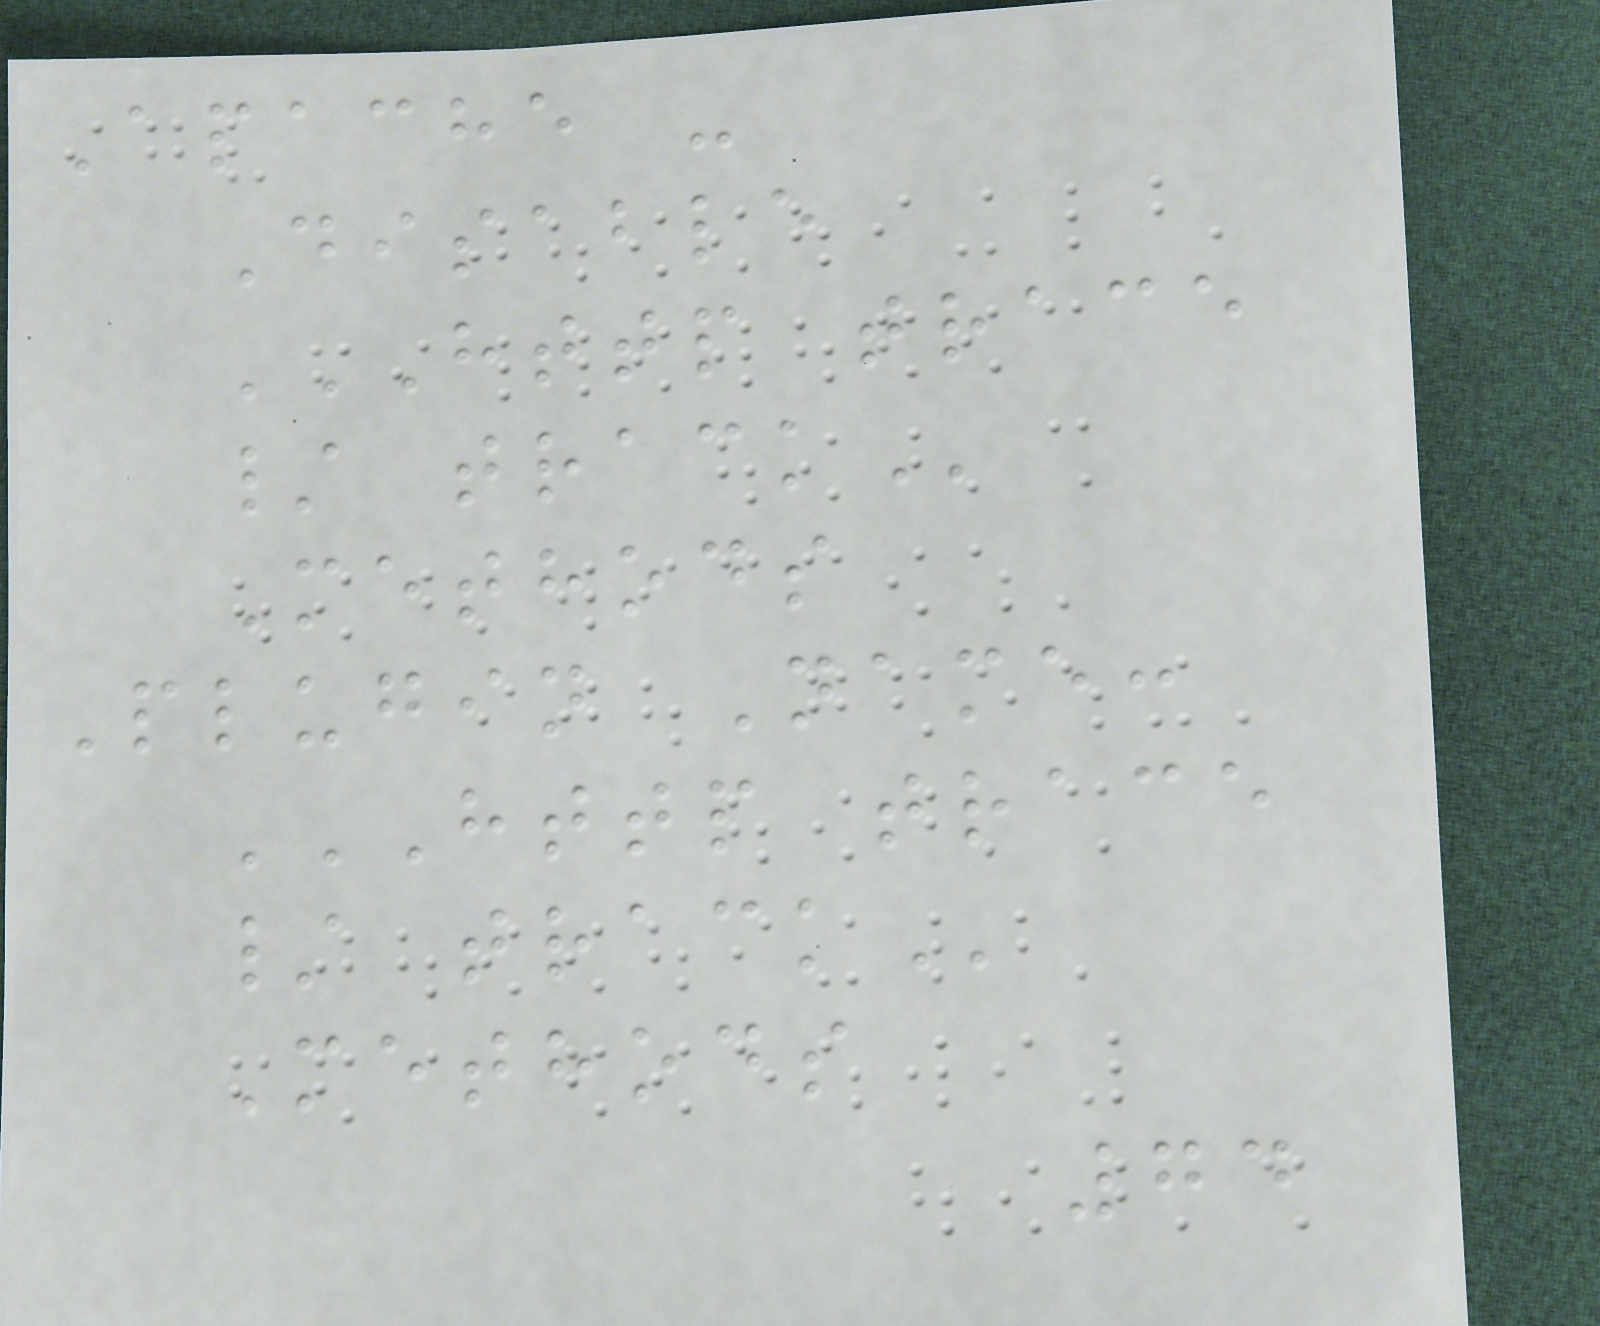Apache -
Disable
HTTP TRACE
/ TRACK
Methods
Plugin Name:
HTTP TRACE
/ TRACK
Methods
74
